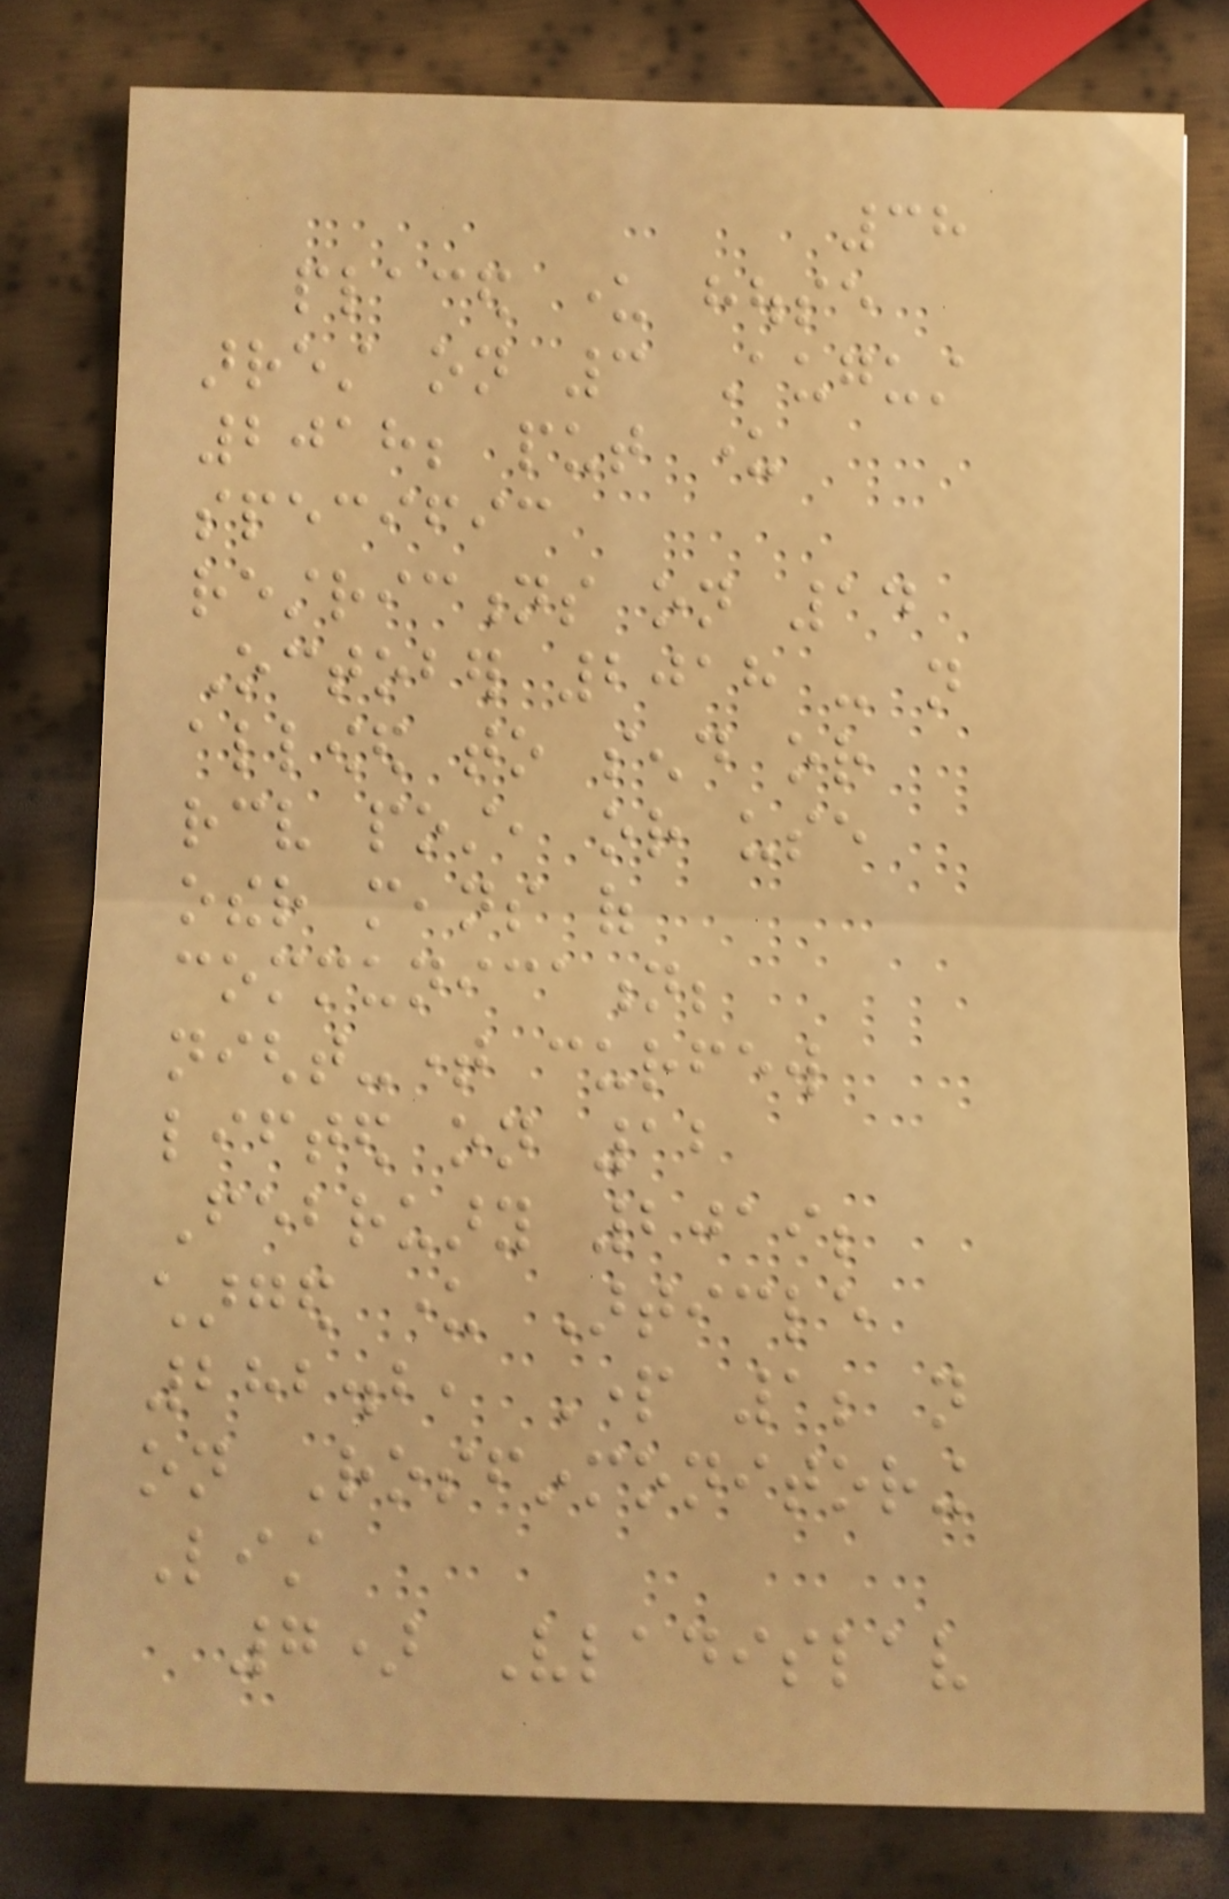38
placed under house
arrest on 3 August
2018; put under
specific
restrictions on 14
October 2018 - not
allowed to send or
receive post, or use
other means of
communication;
night-time curfew
lifted on 12
February 2019;
charged under Article
282.2, Part 1; not
on Rosfinmonitoring
List
7) Vladislav
